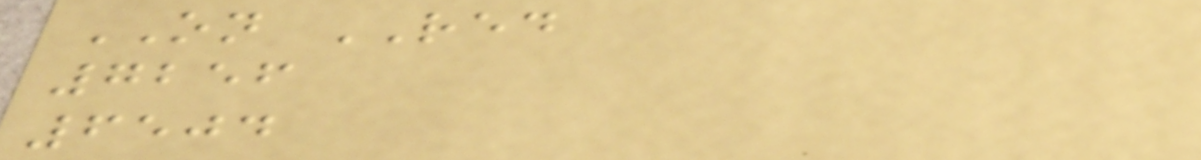ON RED
7256
6504
